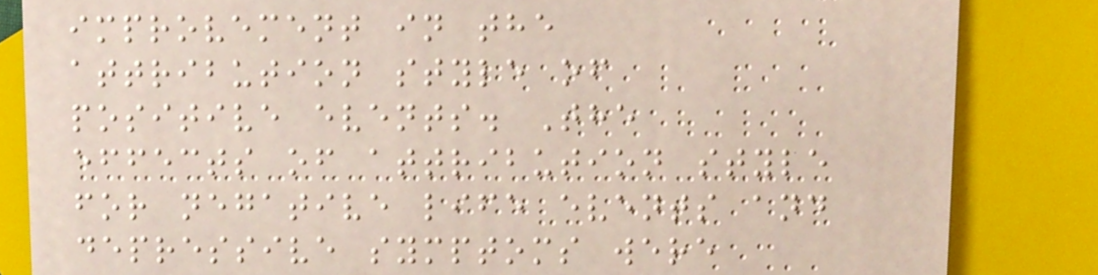improvement in the
attribution style of
positive events. The
effects of attribution style
for negative life events and
depressive symptoms were
